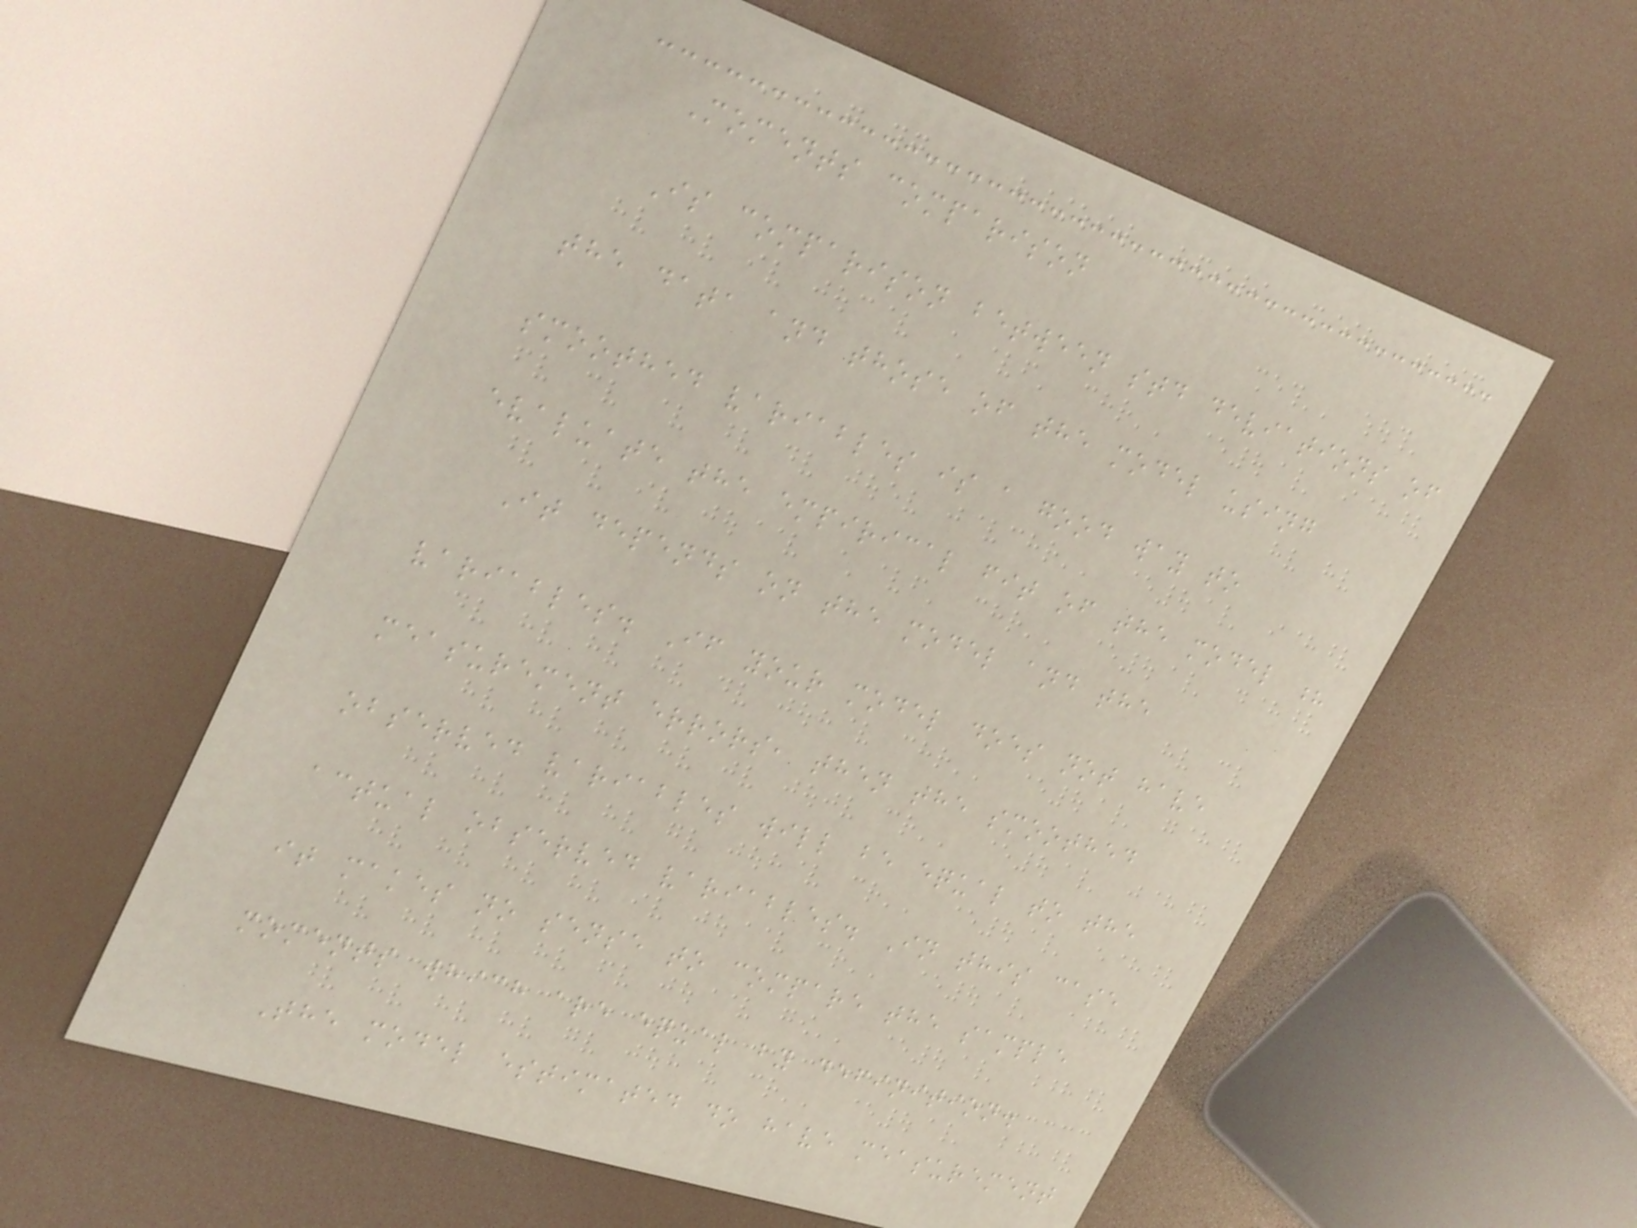Moments comparison
Is comparison between std deviations of
the data and those of the model using
smoothed variables is a good way to
evaluate the empirical fit of the model ?
It depends on the model and the
variables. If your model does not have
measurement errors, then the smoothed
observed variables will be equal to the
actual observed variables. In this case
it makes no sense to compare the sample
moments which are equal by definition.
The model estimated do have measurement
